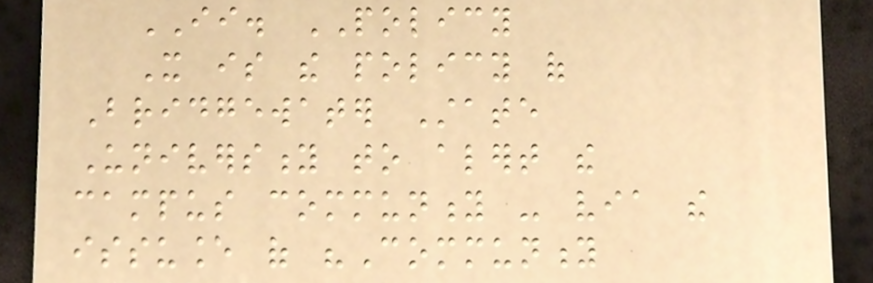II. POLICY
It is the policy of
Bridgewater State
University to alert the
campus community - via the
issuance of "Community
